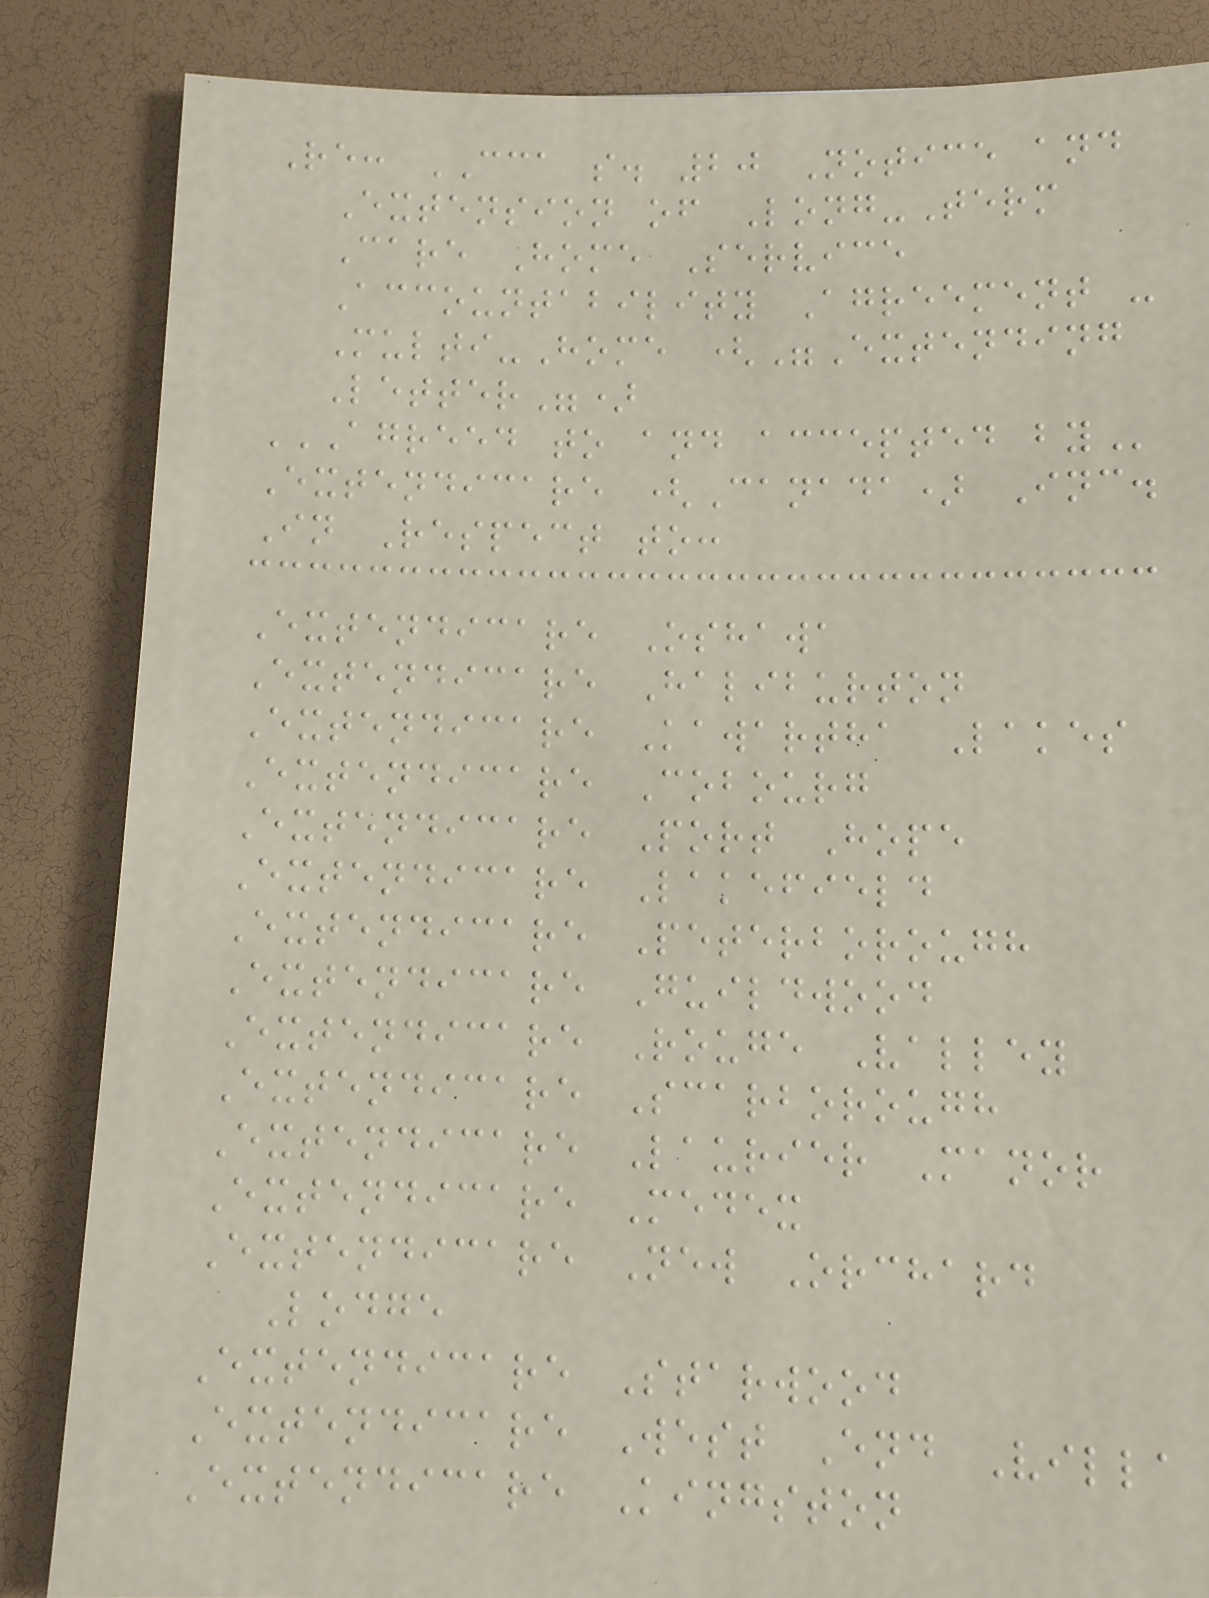Re: CCA s. 20 Notice and
Extension of Long-Term
Care Home Service
Accountability Agreement -
Multi-Home ("Extending
Letter")
AGREED TO AND ACCEPTED BY
Extendicare (Canada) Inc.
In Respect to:
Extendicare Oshawa
Extendicare Haliburton
Extendicare Kawartha Lakes
Extendicare Cobourg
Extendicare Port Hope
Extendicare Lakefield
Extendicare Peterborough
Extendicare Guildwood
Extendicare Rouge Valley
Extendicare Scarborough
Extendicare Laurier Manor
Extendicare Medex
Extendicare New Orchard
Lodge
Extendicare Starwood
Extendicare West End Villa
Extendicare Kingston
